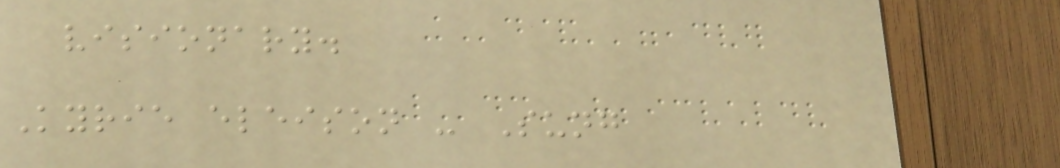visionary.
Kyrie eleison - Sung
